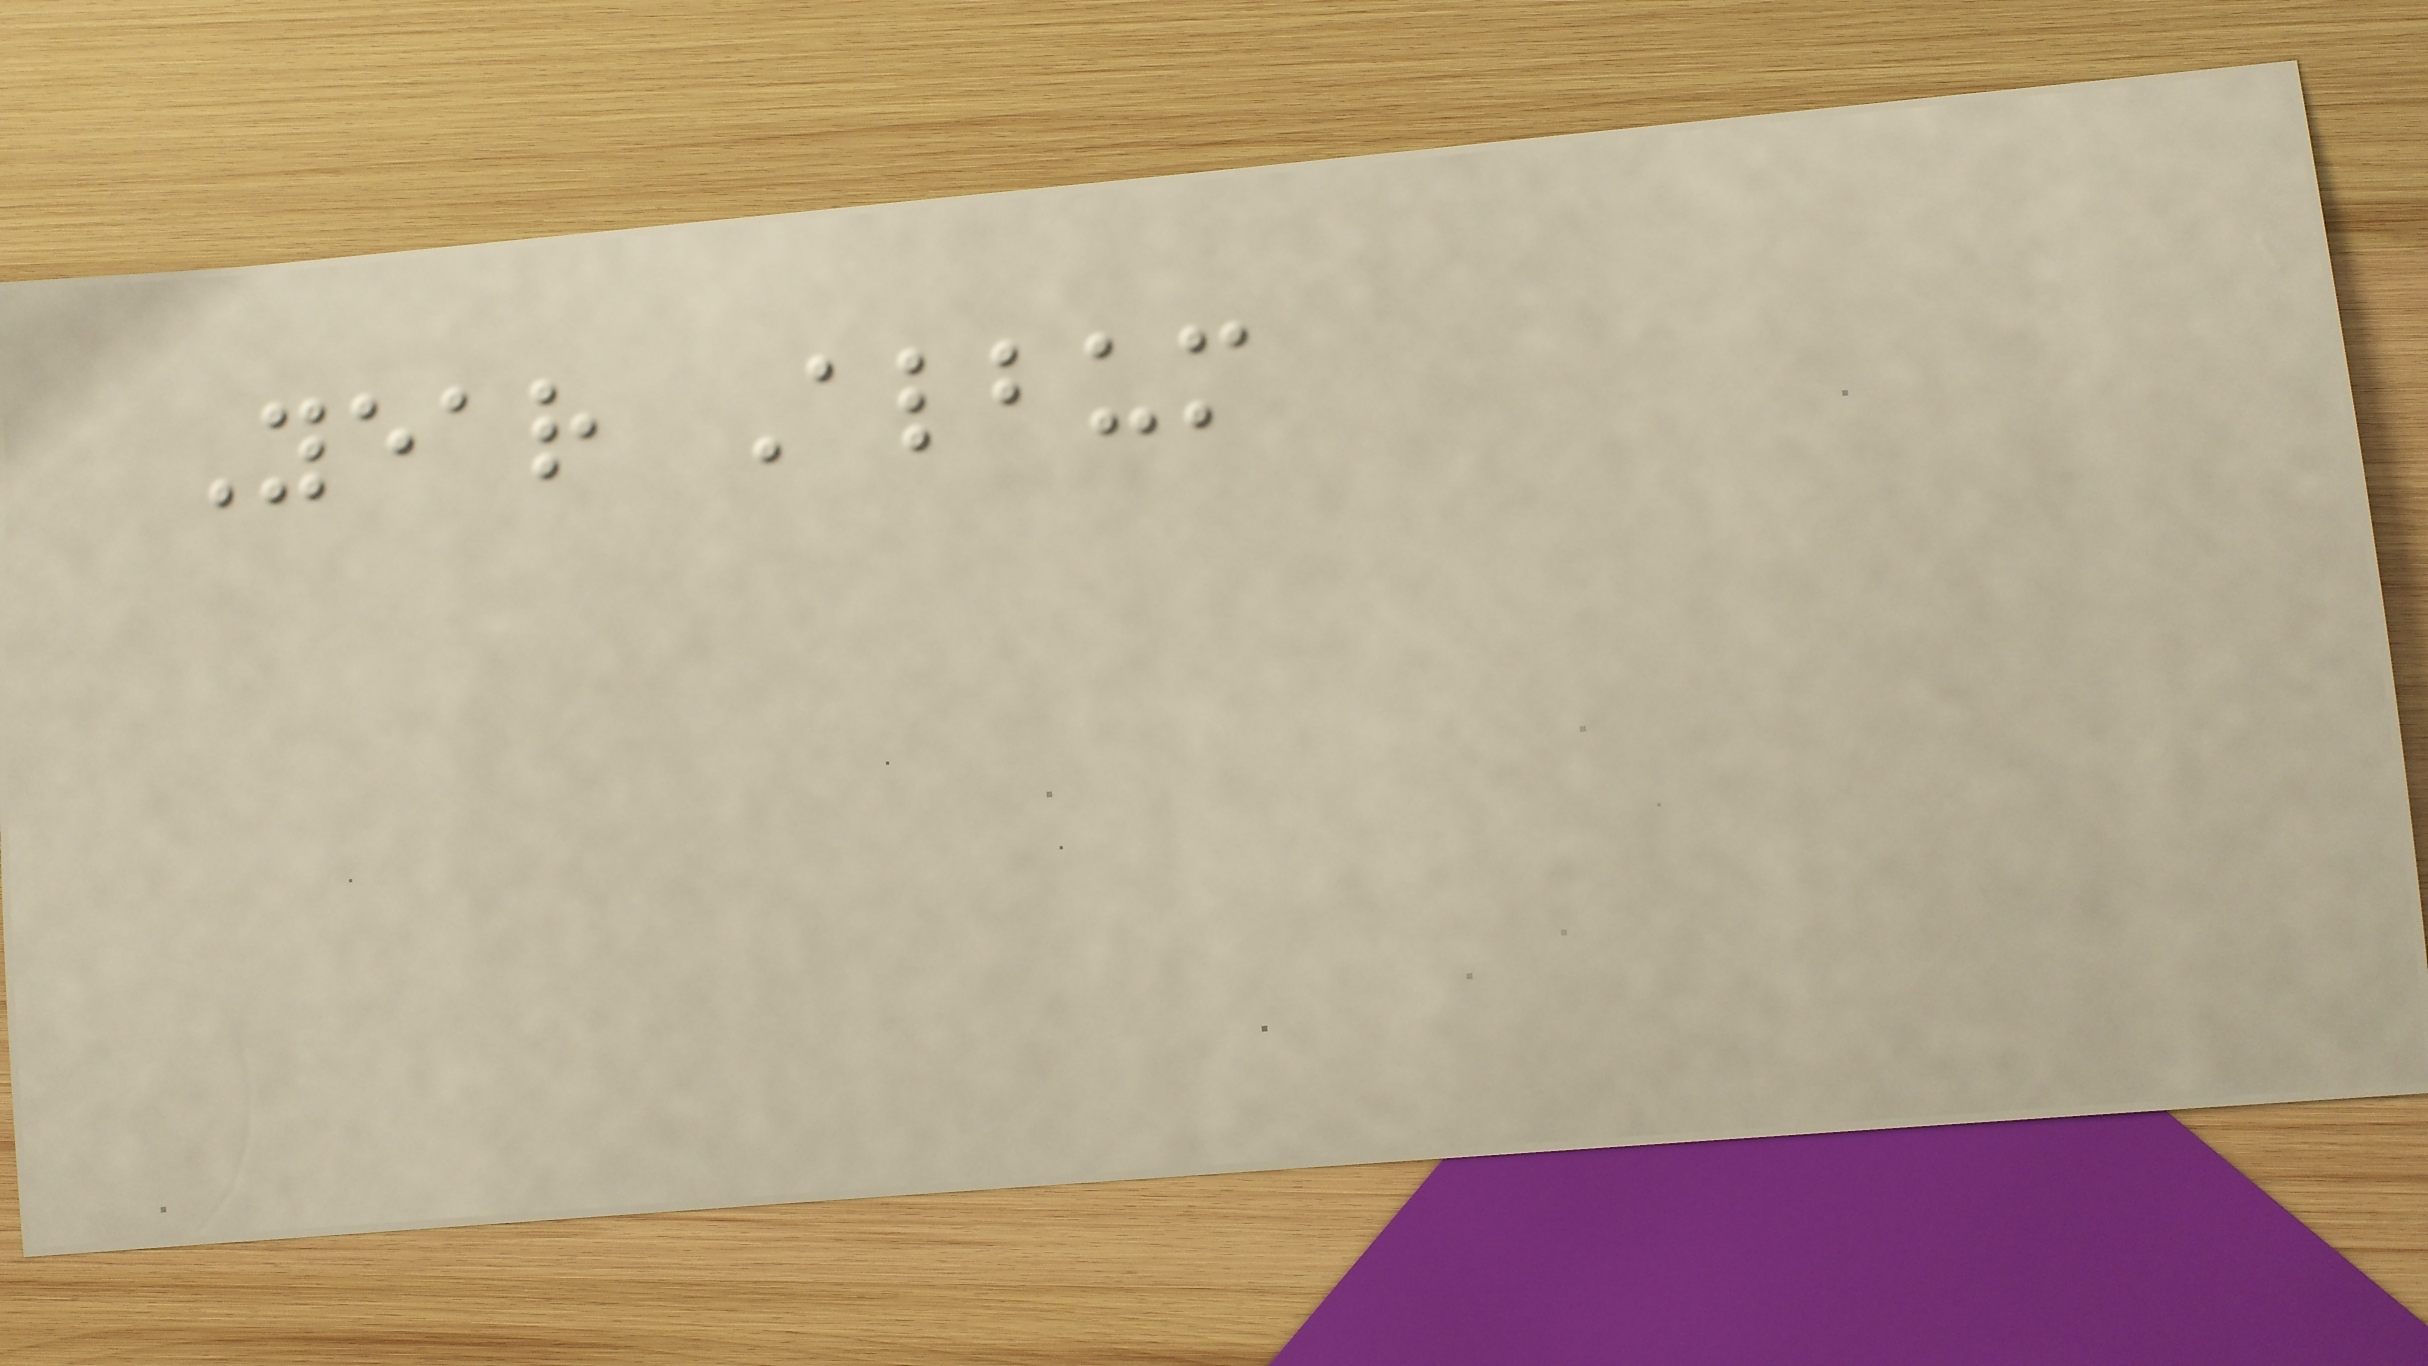Year Album
